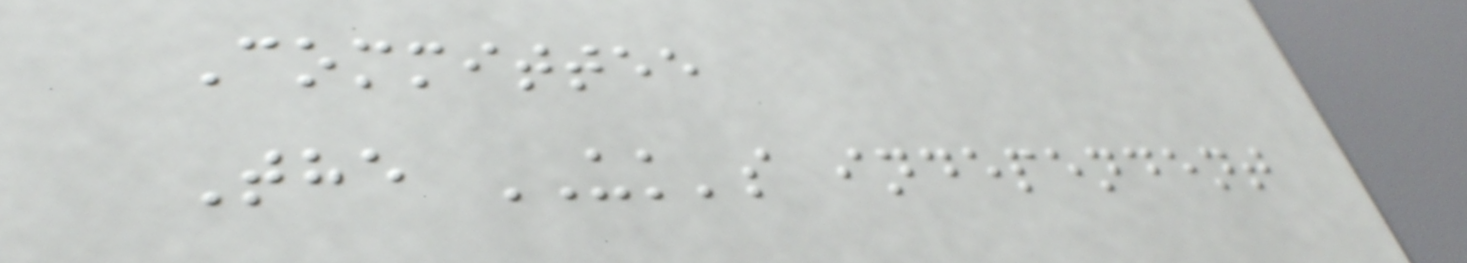Committee
The UK's independent
